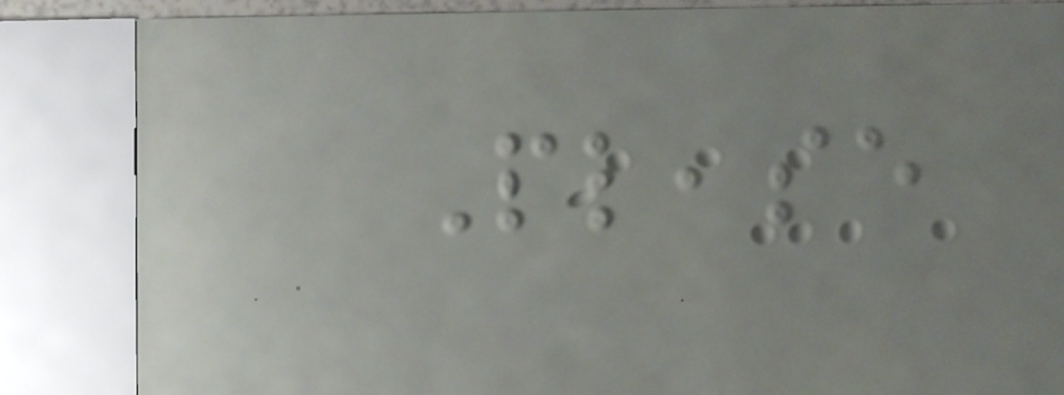Please
